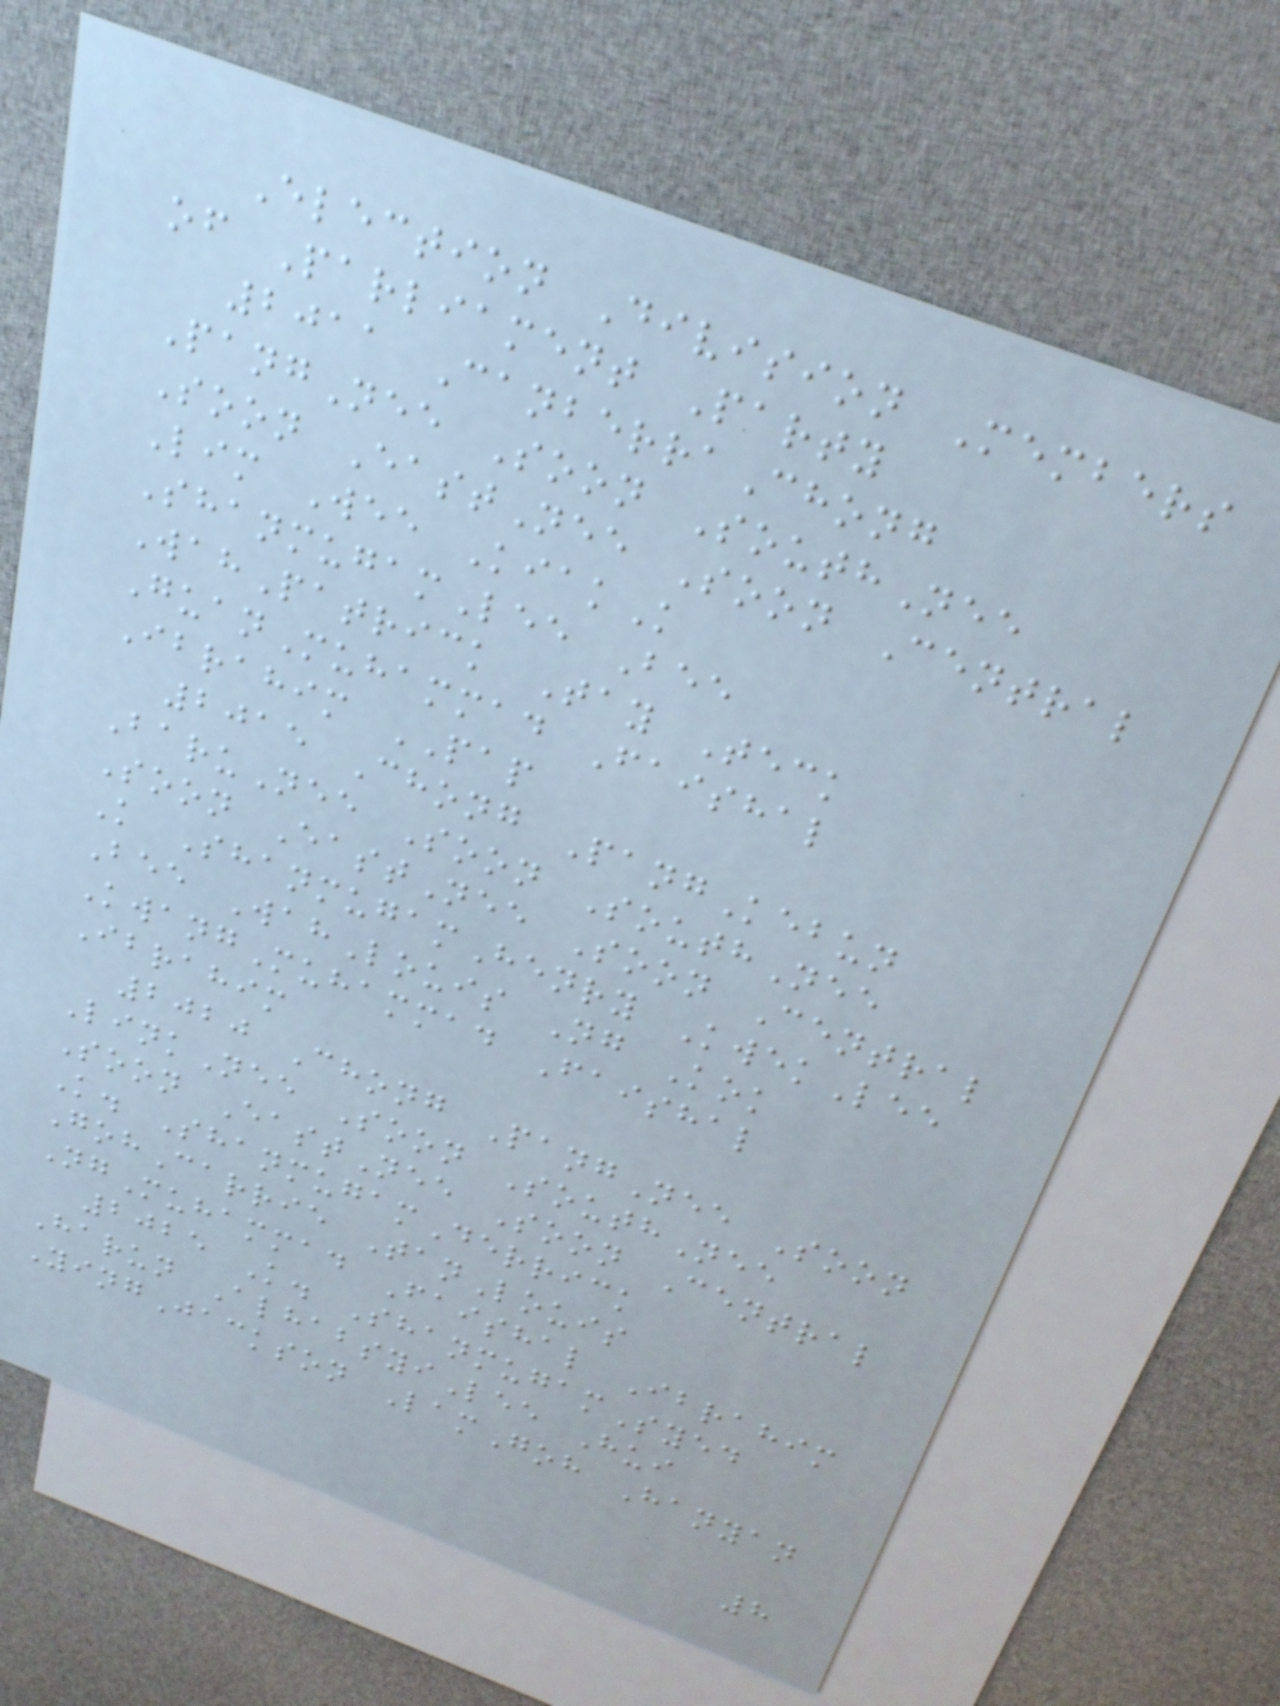Election Division Members
of Parliament Party
2011 CanberraChong
PangNee Soon SouthNee
Soon EastNee Soon Central
Lim Wee KiakK
ShanmugamLee Bee
WahPatrick Tay Teck
GuanMuhammad Faishal
Ibrahim PAP
2015 Chong PangKebun
BaruNee Soon SouthNee
Soon EastNee Soon Central
K ShanmugamHenry KwekLee
Bee WahLouis Ng Kok
KwangMuhammad Faishal
Ibrahim
2020 Chong PangNee Soon
LinkNee Soon SouthNee
Soon EastNee Soon Central
K. ShanmugamDerrick
GohCarrie TanLouis
NgMuhammad Faishal Ibrahim
2025 K. ShanmugamSyed
Harun AlhabsyiLee Hui
YingJackson LamGoh Hanyan
8
